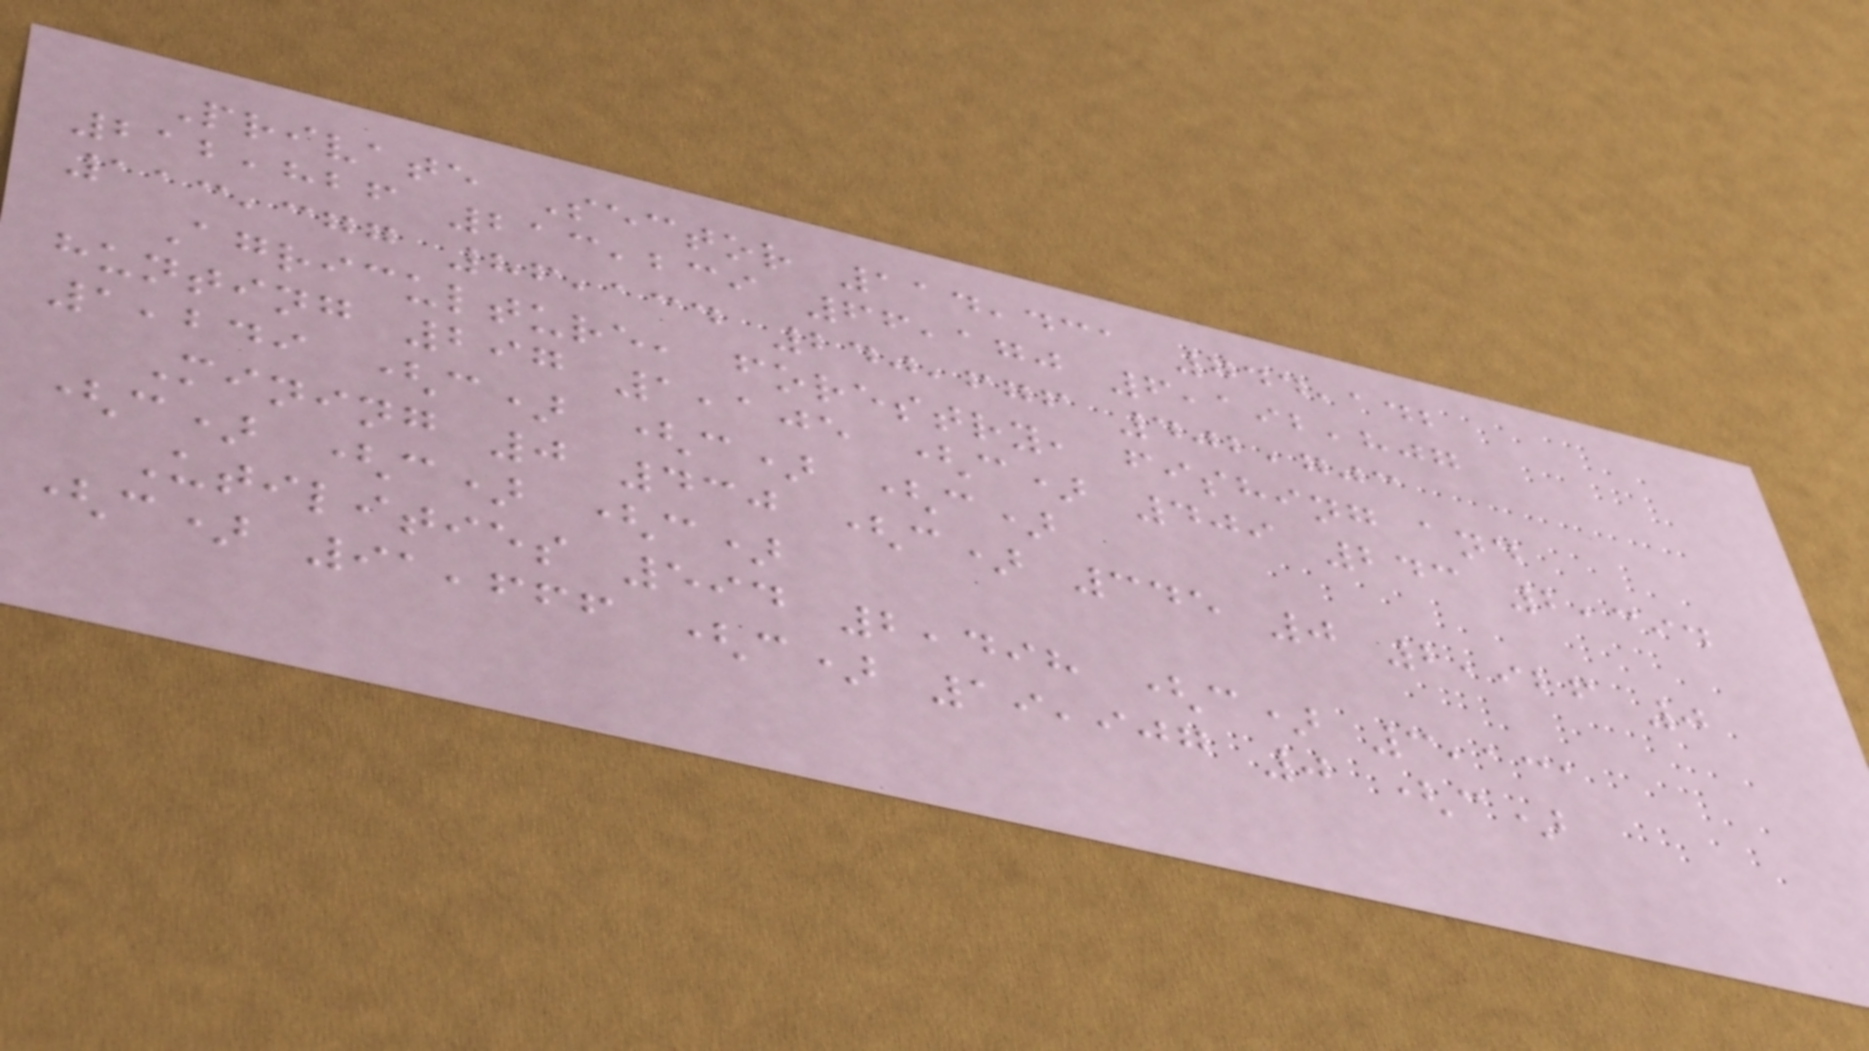Private Sector 114,431 744,142
212,826 213,239 66,170 6,192,807
113,377 86,134 240,676 402,703
Agriculture, forestry, fishing and
hunting 297 1,105 (c) 409 243 2,394
1,249 (c) (c) (c)
Mining 0 430 (c) 345 0 2,926 0
(c) (c) (c)
Utilities 594 2,498 (c) 3,131
(c) 91,666 (c) 19,907 0 (c)
